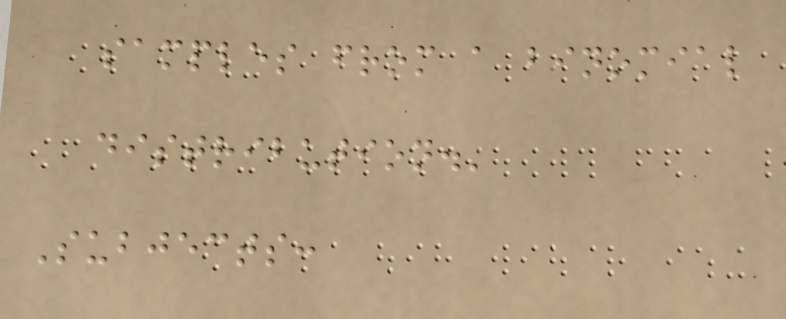samples from a binomial
distribution.'
Subjects:
